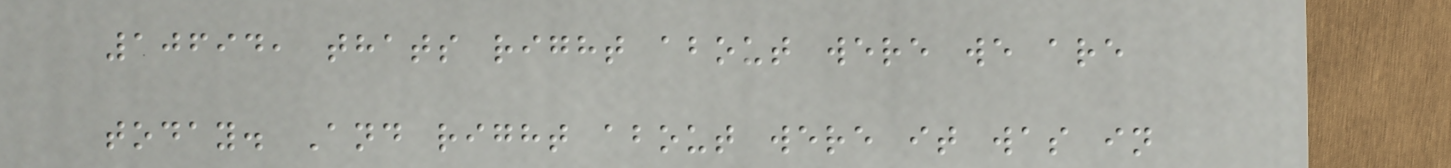10694, thats right about were we are
today. And right about were it was in
